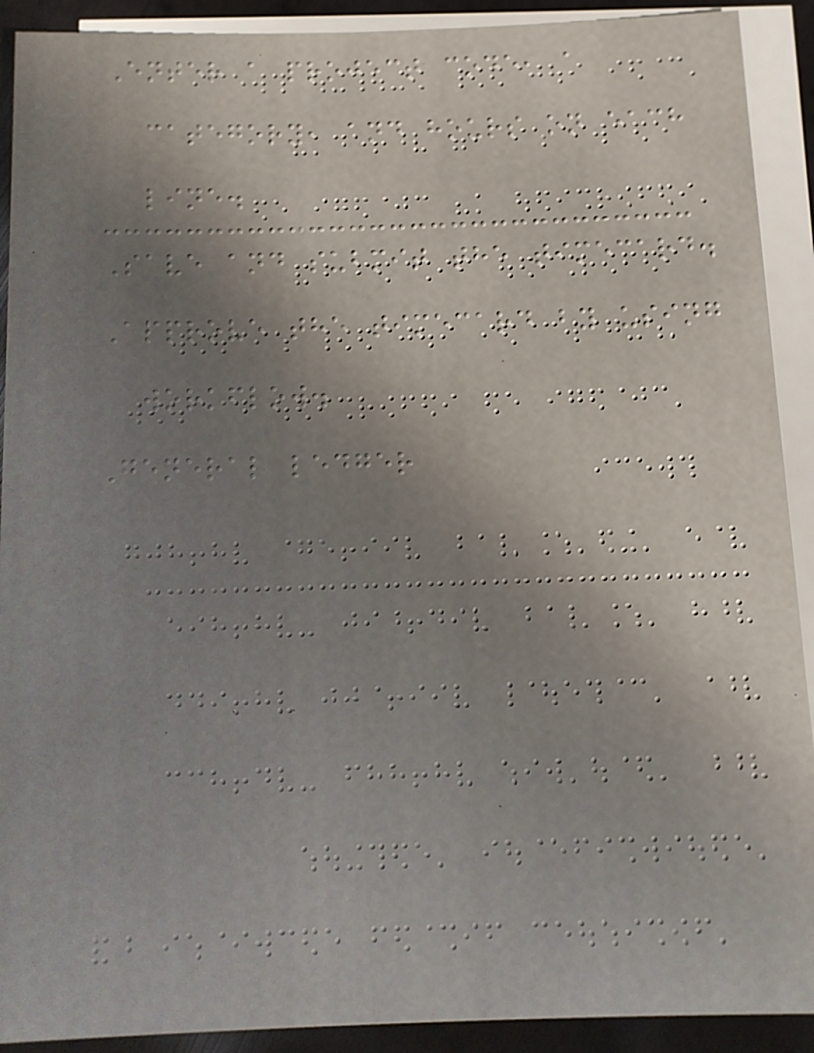Enter a project code, a
category, and hours on each
line.
Save and submit the timecard.
Approve the timecard by using
workflow.
General ledger
